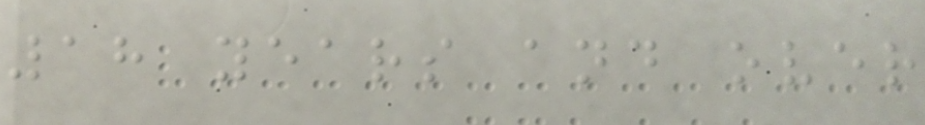18 years and over
